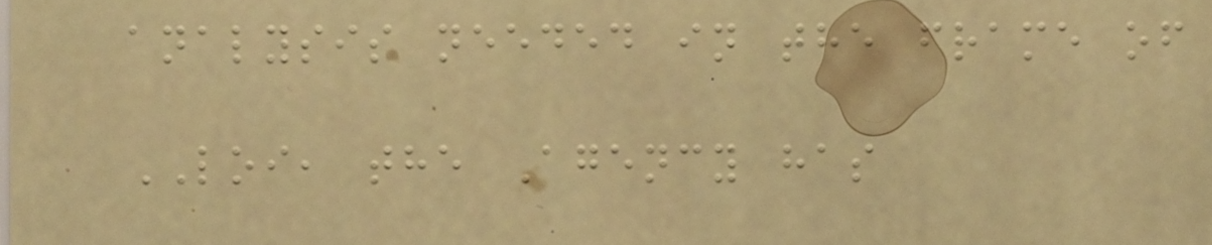analysis needed in the frame of
LOI, the Agency has
